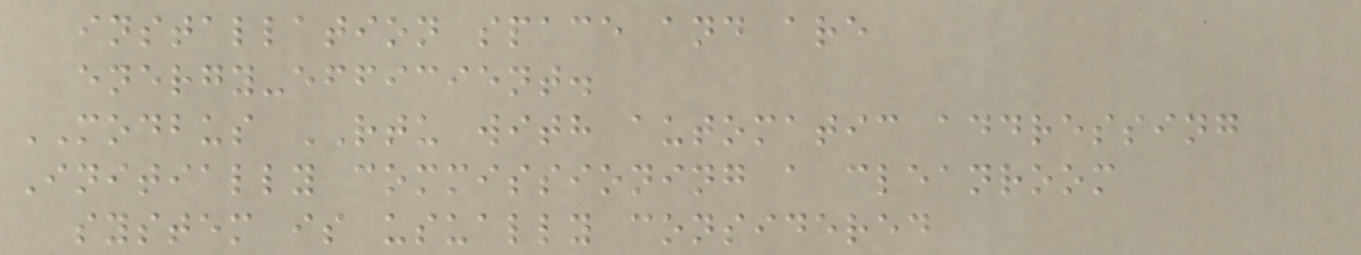installation space and are
energy-efficient.
MODBUS RTU with automatic addressing
Initially commissioning a cleanroom
system is usually considered
